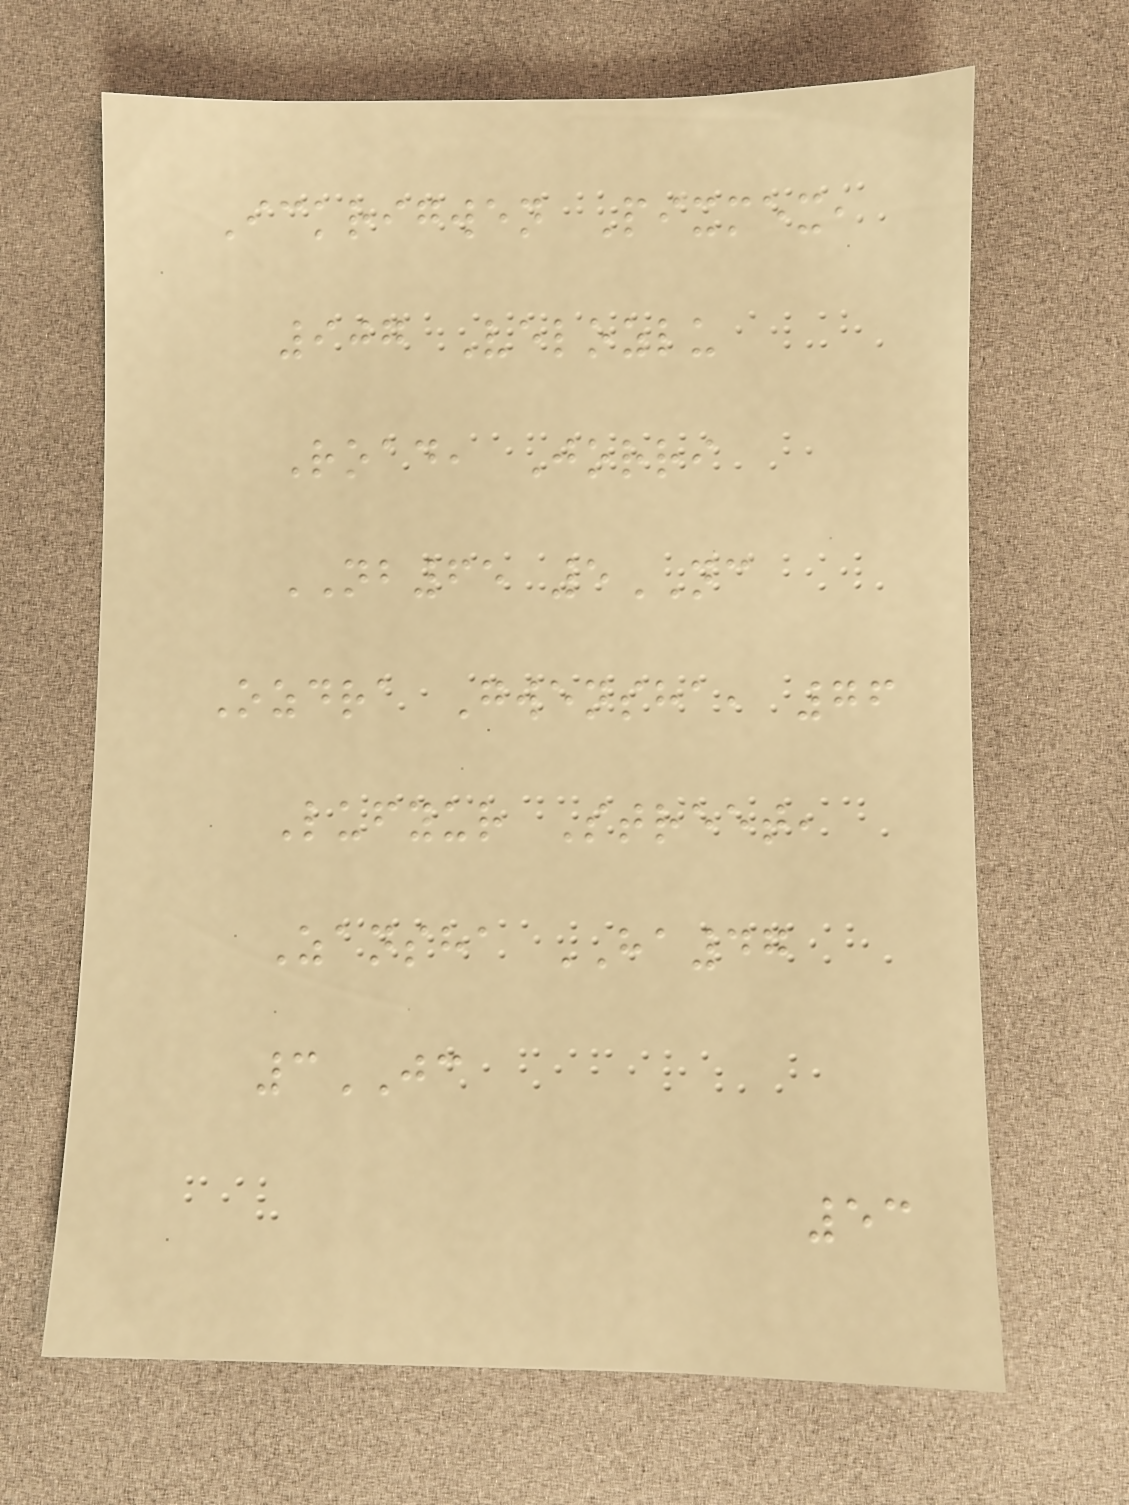Ickrigwen Pixmex,
907 Velozlu
Road, Jorri
NB65 5NC
Ozdra Gwensha, 76
Lufyur Street,
Zansha HA47
3JC
53
